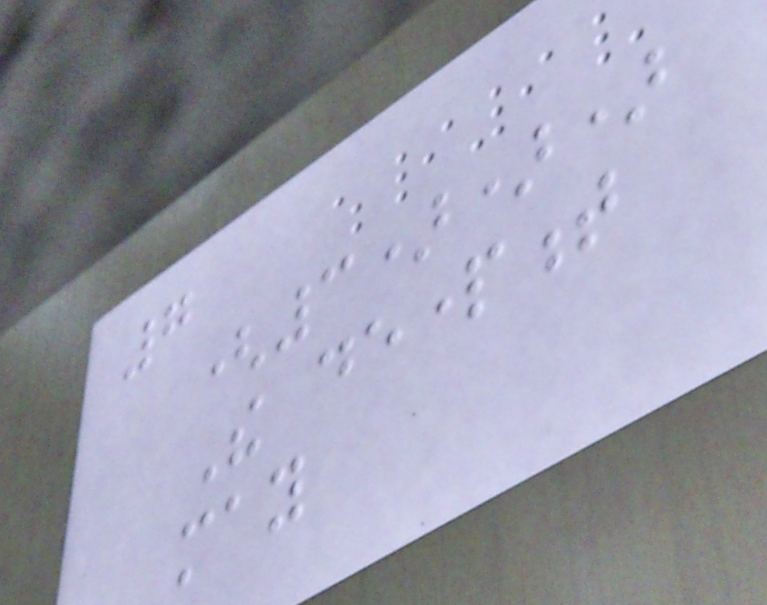7
(3)))
The department
may
